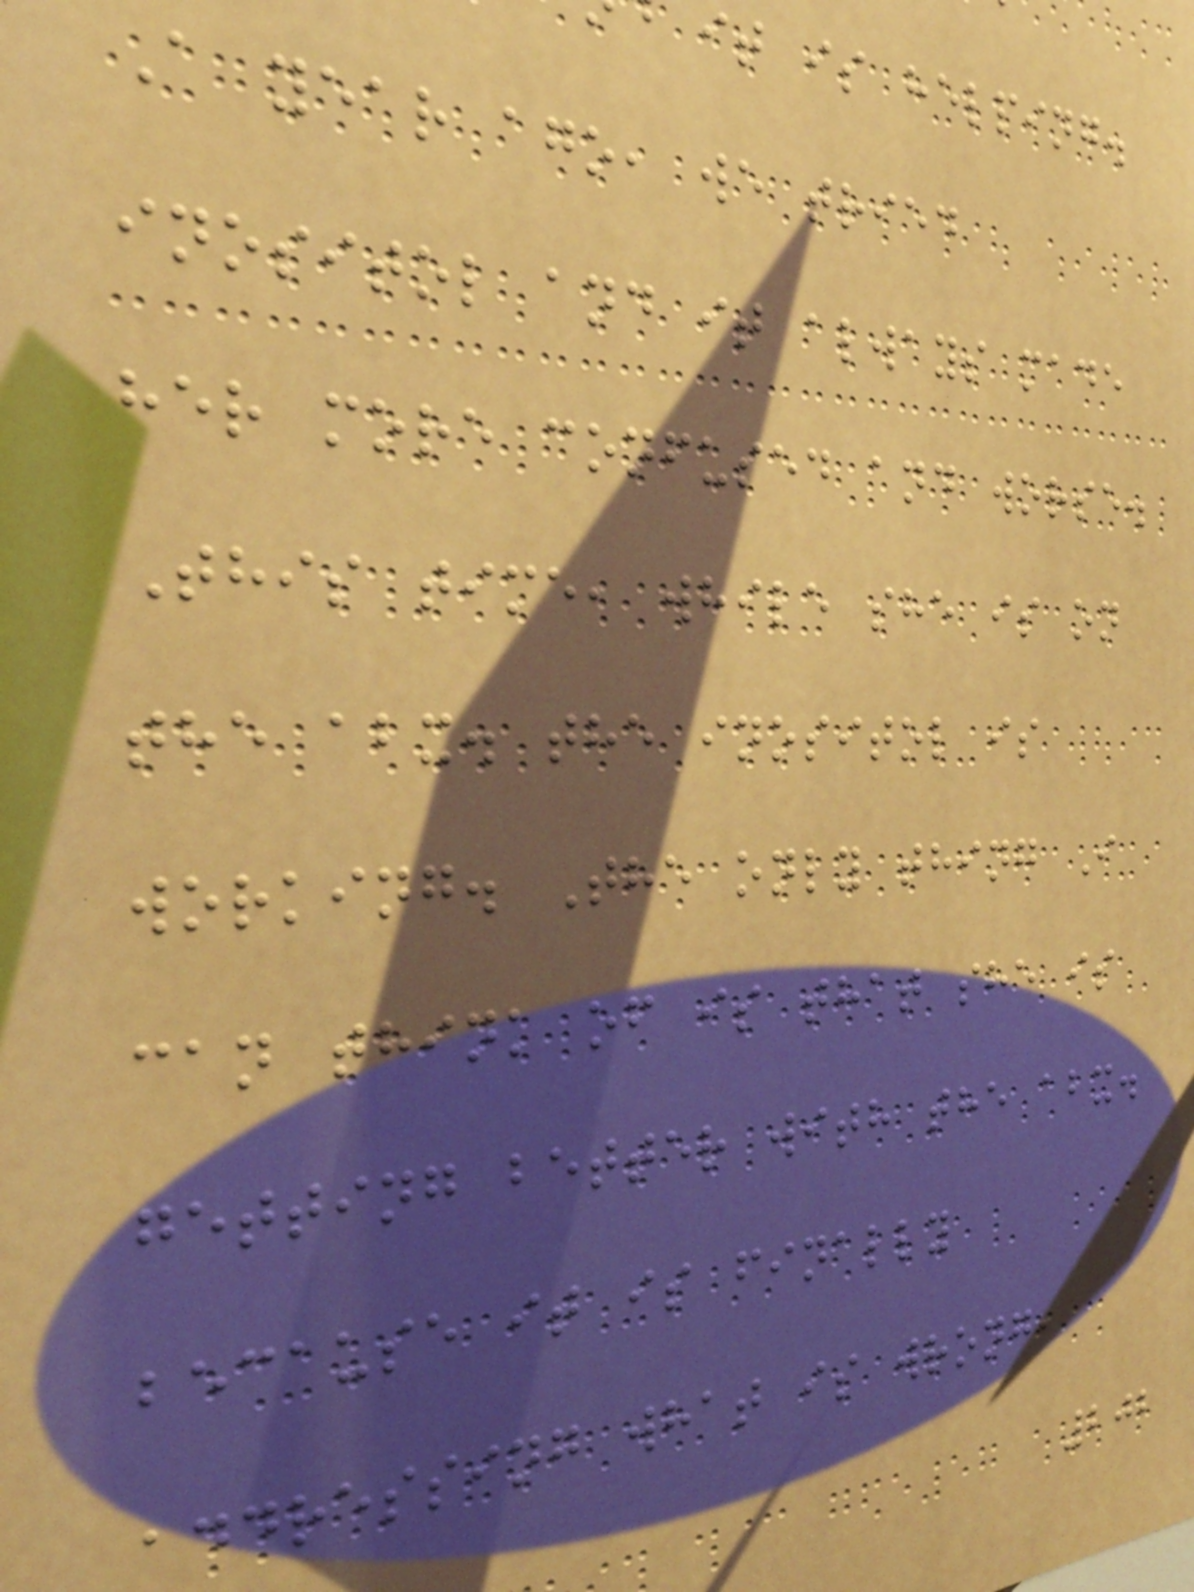it is helping.
A year ago, we tried
inositol and it always made
her more confused and worse.
This time, while she is on
the abx. the inositol is
working. The only thing I
can think of is that she is
getting better with the abx.
because it is finally
addressing what is wrong,
202
